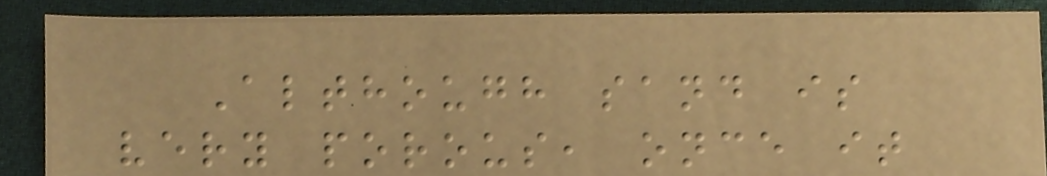Although sand is
very porous, once it
